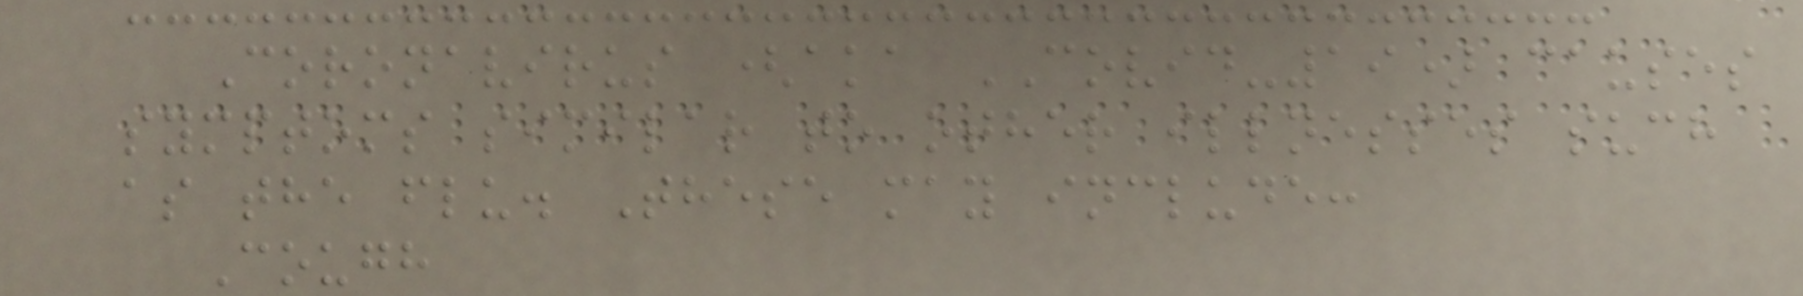Coronavirus (aka COVID-19) causes
symptoms similar to other illnesses such
as the flu. These may include:
Cough
